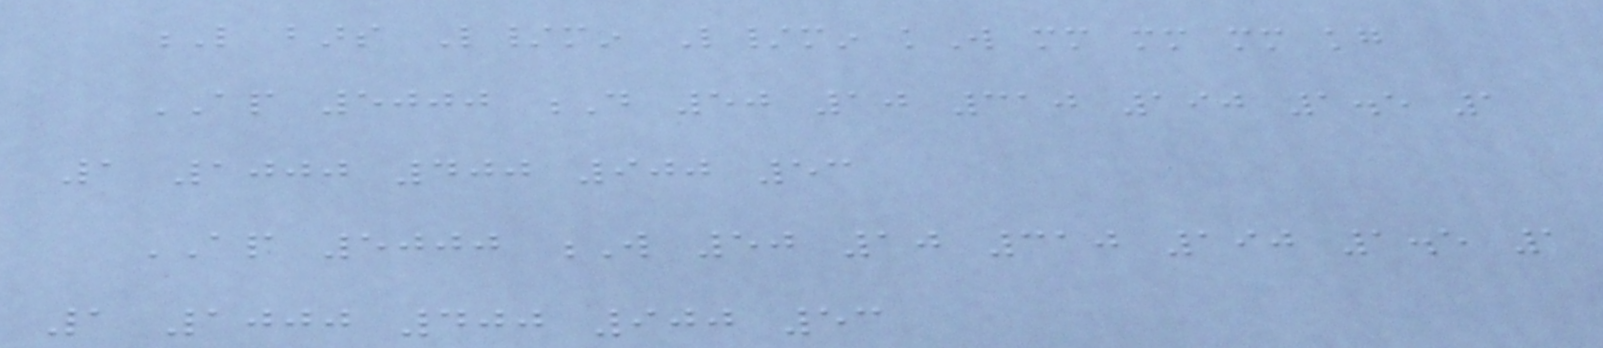L bars L/min L/min kW mm mm mm kg
AP 5000 D 50 10 310 190 1.5 1
1 1000 400 900 53
AP 5000 W 50 10 310 190 1.5 1
1 1000 400 900 53
